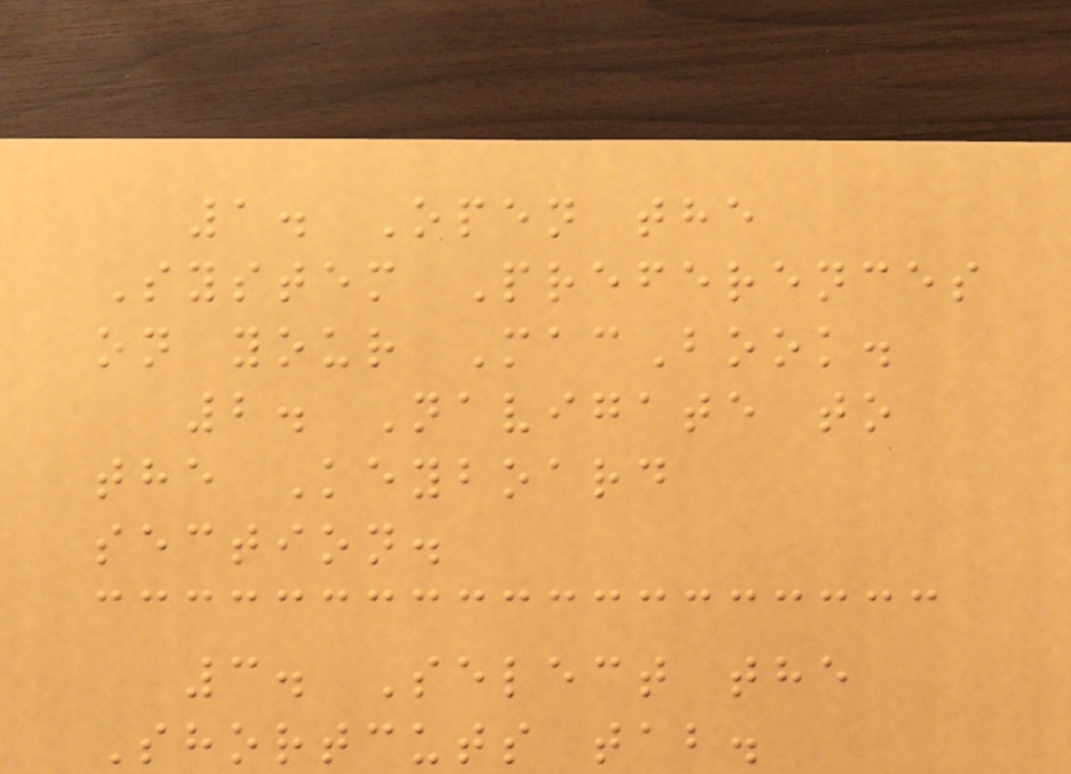1. Open the
System Preferences
on your MacBook.
2. Navigate to
the Keyboard
section.
3. Select the
Shortcuts tab.
